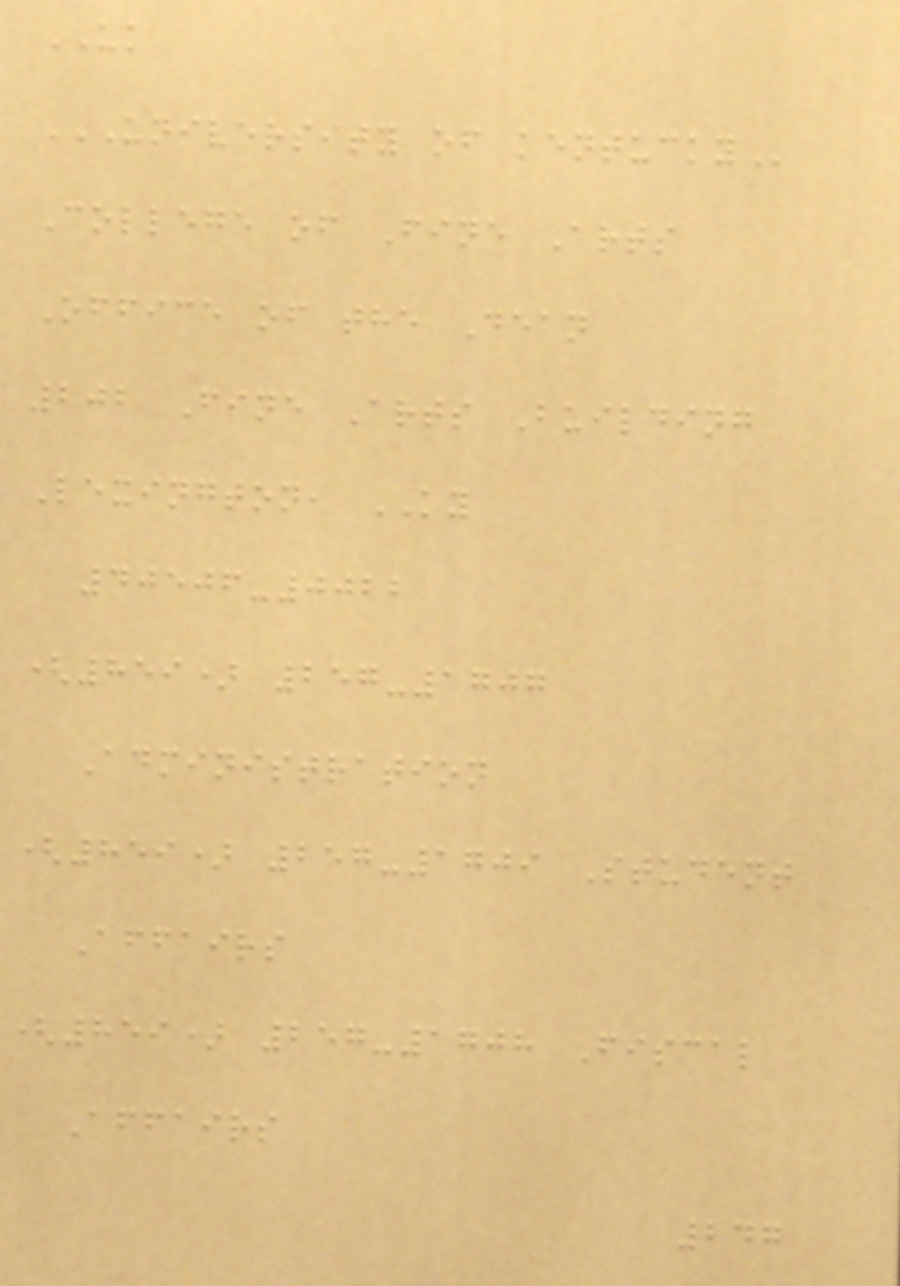UK
UNIVERSITY OF KENTUCKY
College of Fine Arts
Office of the Dean
202 Fine Arts Building
Lexington, KY
40506-0022
(859) 257-1707
Administration
(859) 257-1709 Student
Affairs
(859) 257-1708 Fiscal
Affairs
247
